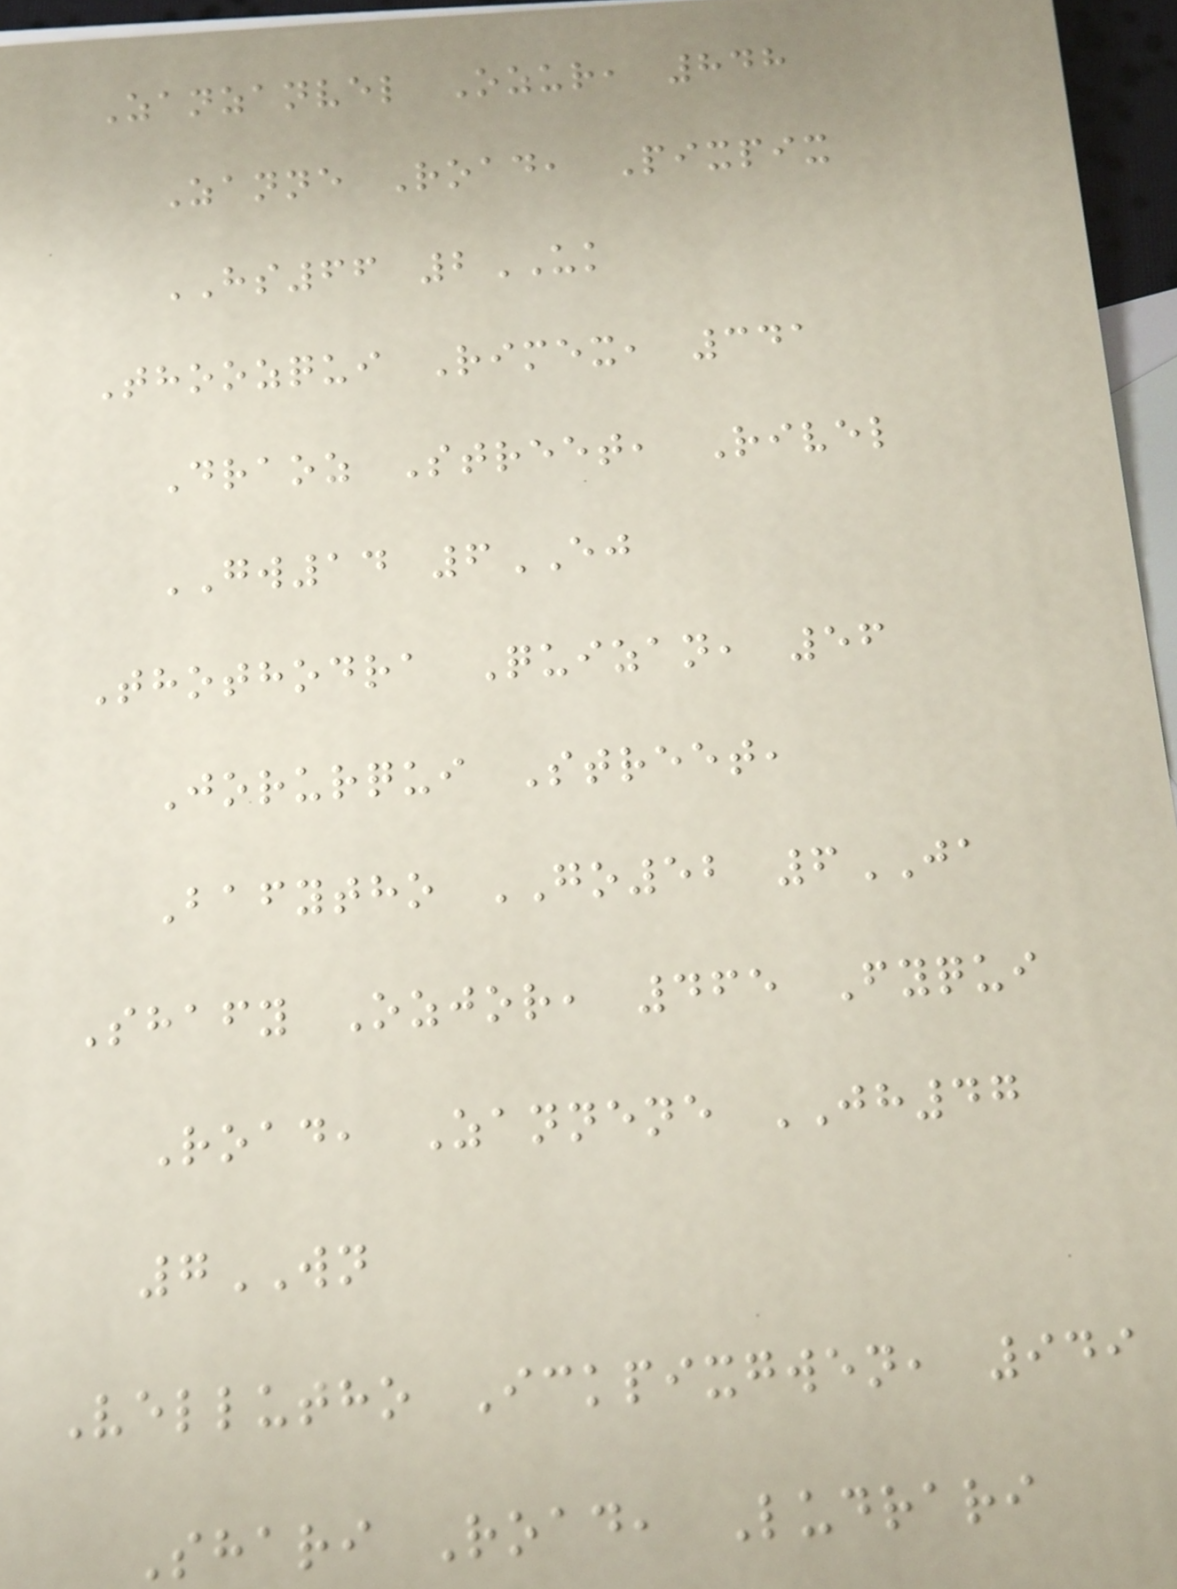Zanzanvel Ozur, 848
Zanne Road, Pixpix
HS66 2UK
Thoozqui Rimex, 341
Draoz Street, Rivel
GW14 6EJ
Thothodra Quizan, 56
Jorurqui Street,
Bafytho GO52 6JA
Shafy Ozjor, 465 Fyqui
Road, Zannene JH47
7WN
Vellutho Ickpixgwen, 949
Shari Road, Ludrari
